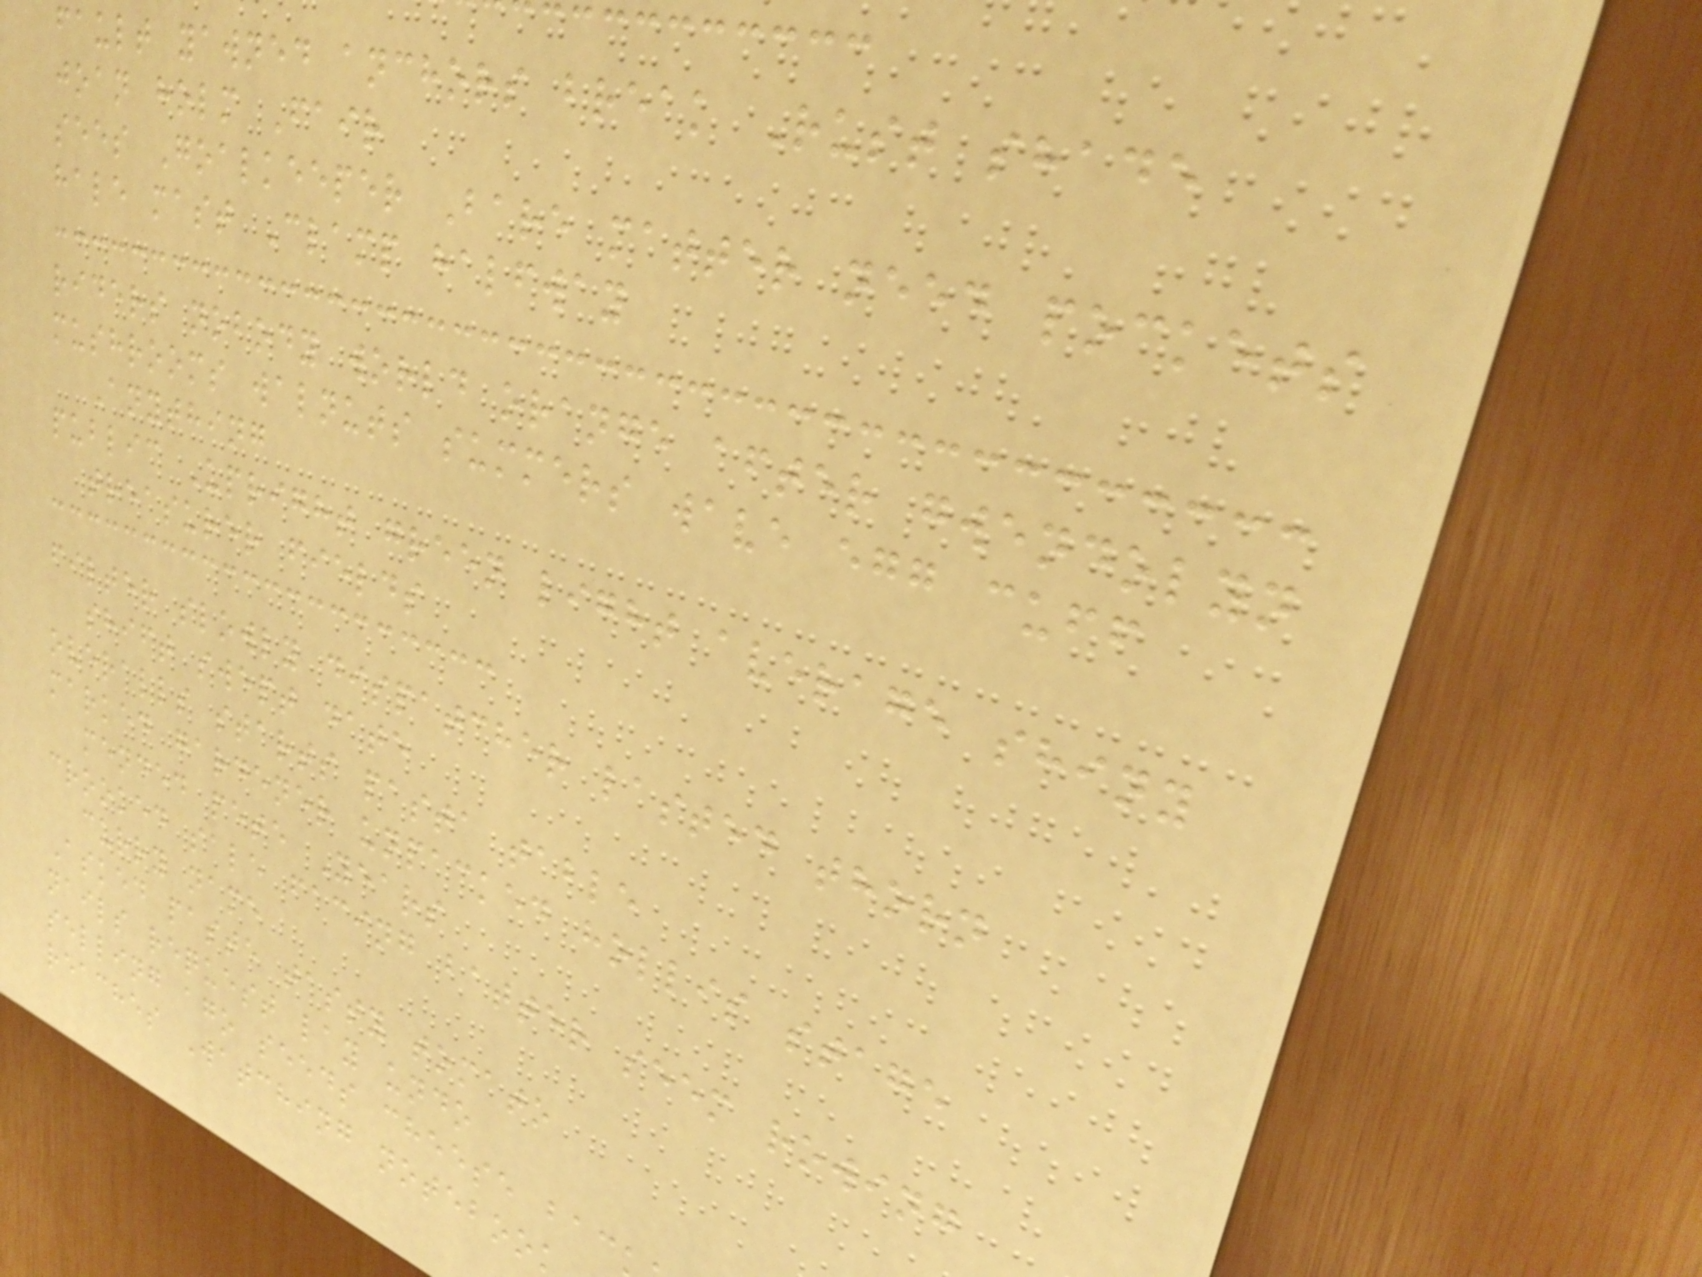fault yawned anchors break Rust shade
joan holm Fair
sees Goalkeeper Bare matter need pockets
hale mast Clamp halfway
riders nobody world orange after gwendolyn
mushrooms walnuts summers wave egg cuff
Anything
public Upright green light average shiny
treasurer fields
filter slowly dispatcher lasted thorn
shift swept date
overalls starts pasta table
marked gardener unpacked hollis stage
mended pete Years
crooked sale facing batter seem rowing
curry name
Asked paste tasty tomato
nails request lay undo
selling ago seeds cheese bac
reaches Watching noteboo
